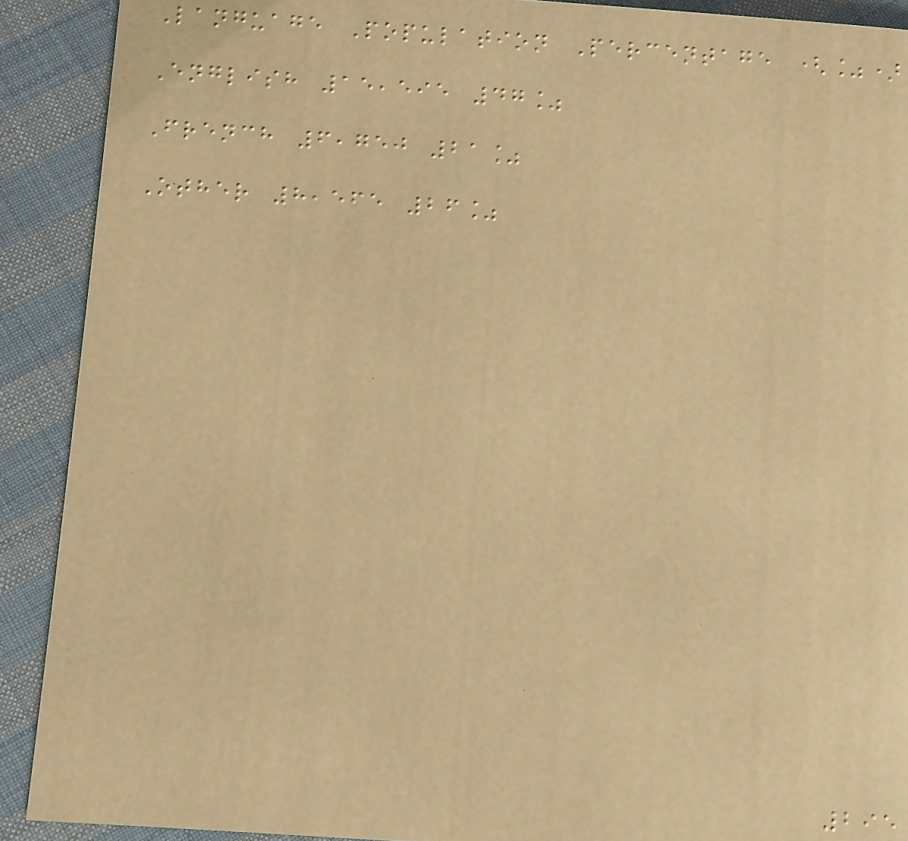Language Population Percentage (%)
English 15,595 47%
French 6,750 21%
Other 8,565 26%
295
